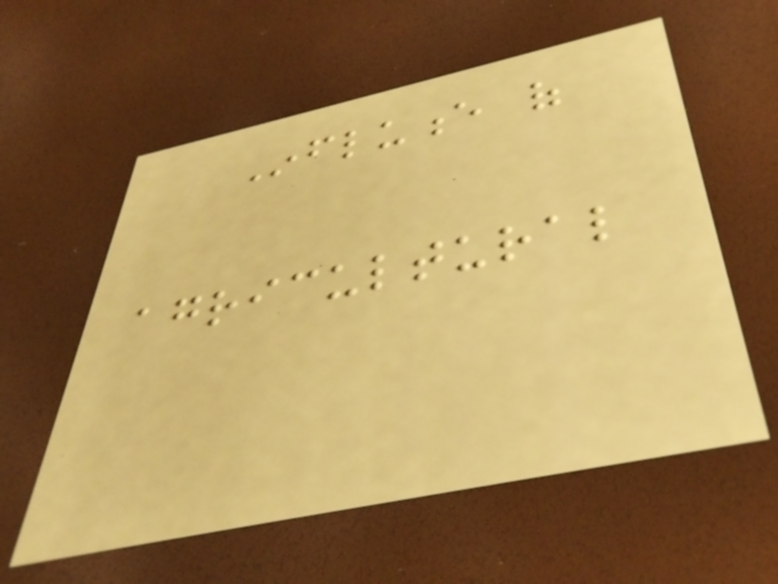Influence of
agricultural
